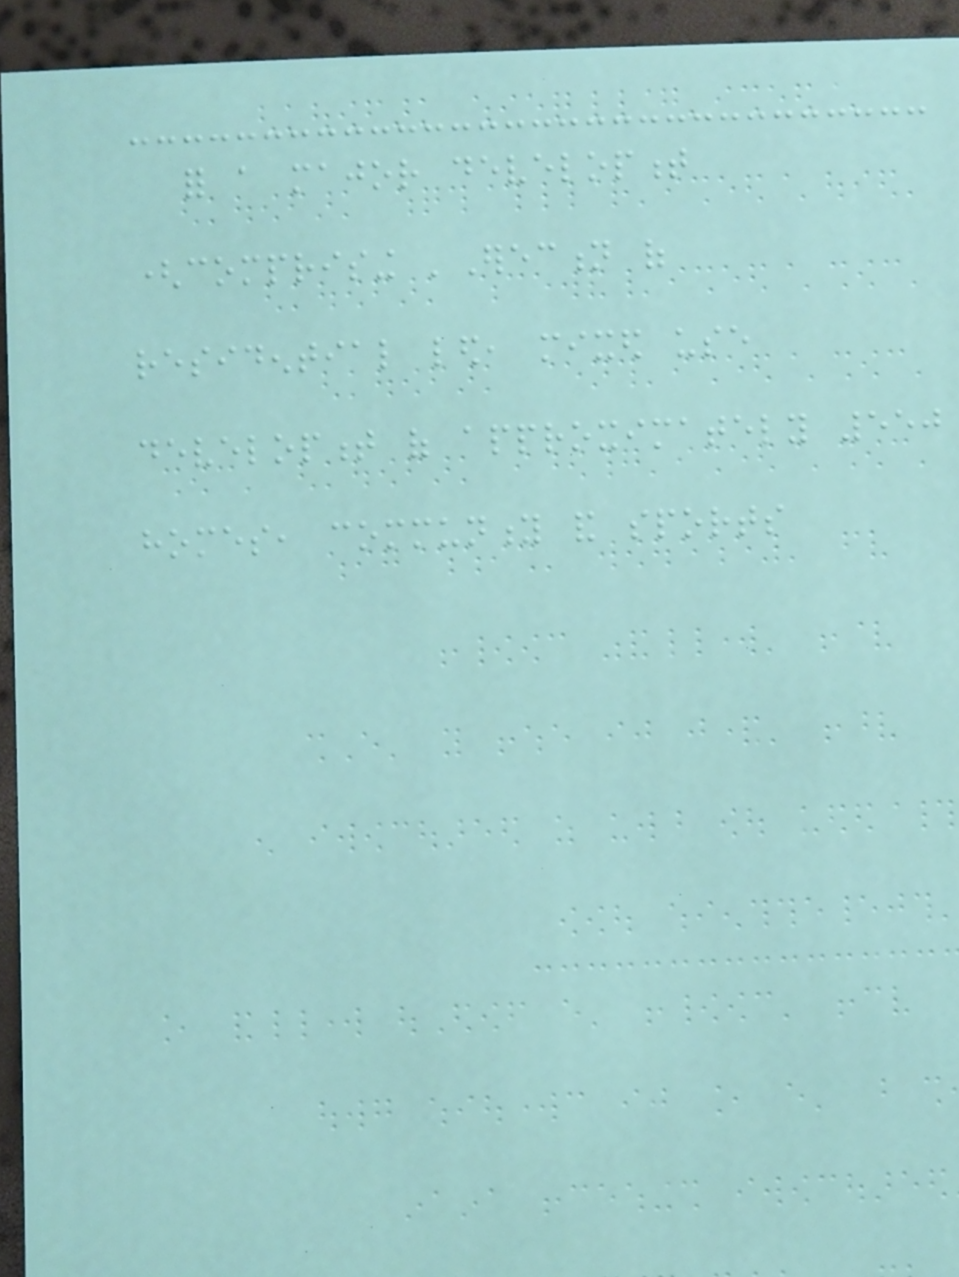for a major development
(comprising 'Erection of
residential led, mixed use
development of approximately 550
homes, community and sports
